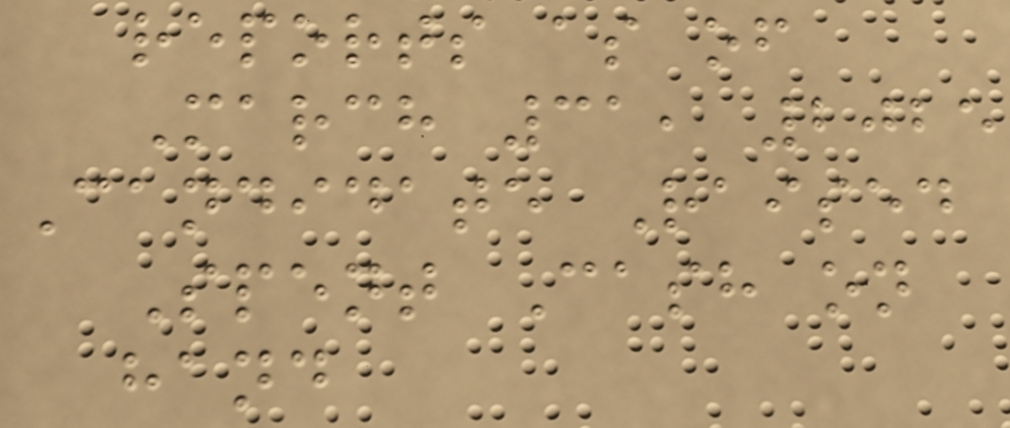reports as of
March 31, 2025
Candidate Raised
Spent Cash on
hand
